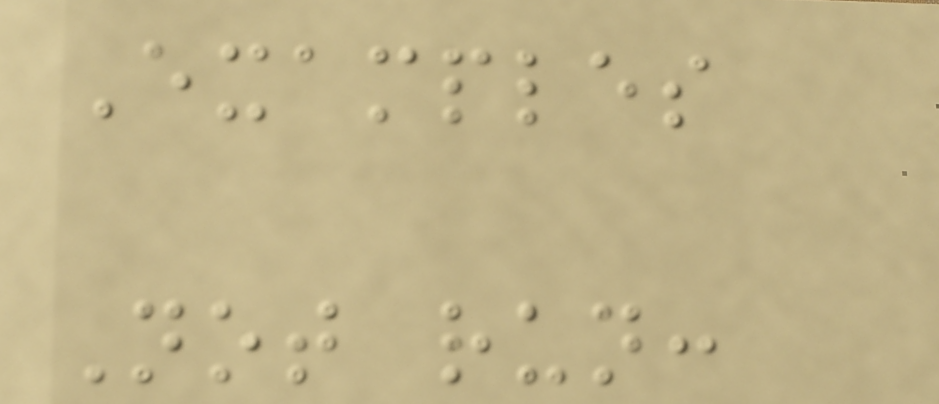Examples
Not run:
